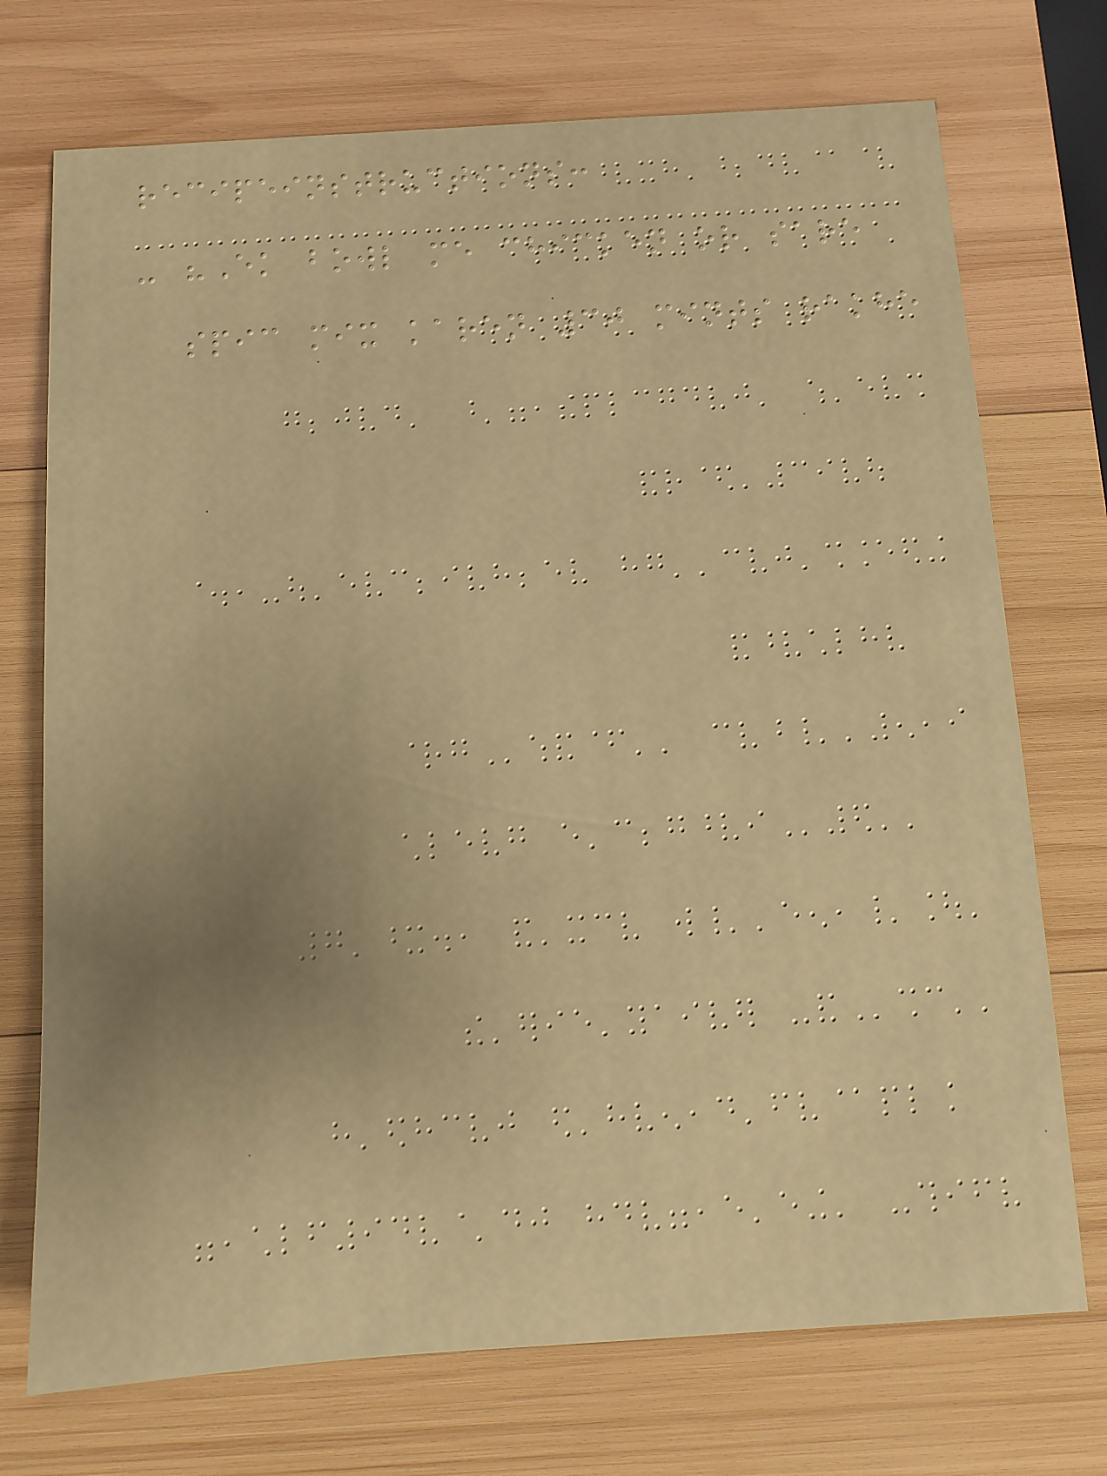recipeinstructions:
- "Ek bowl me chicken or sare
spic mix karen 30 mints rakhe
